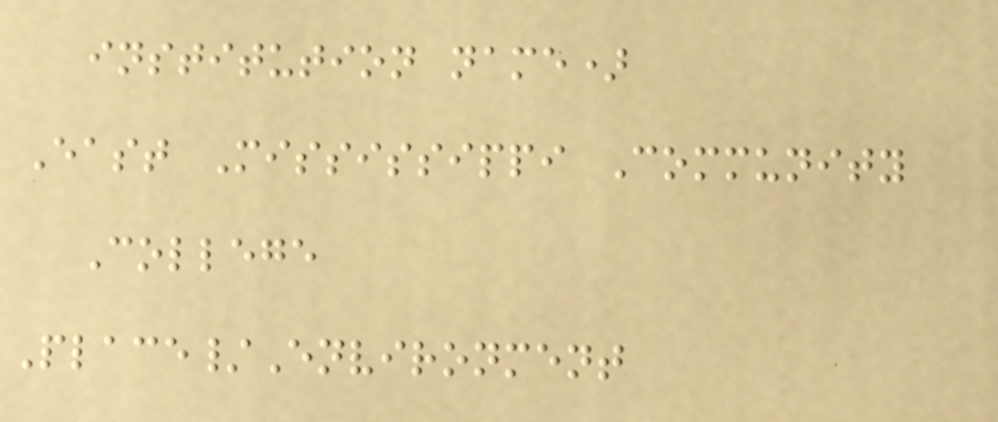institution name)
East Mississippi Community
College
Place/Environment
